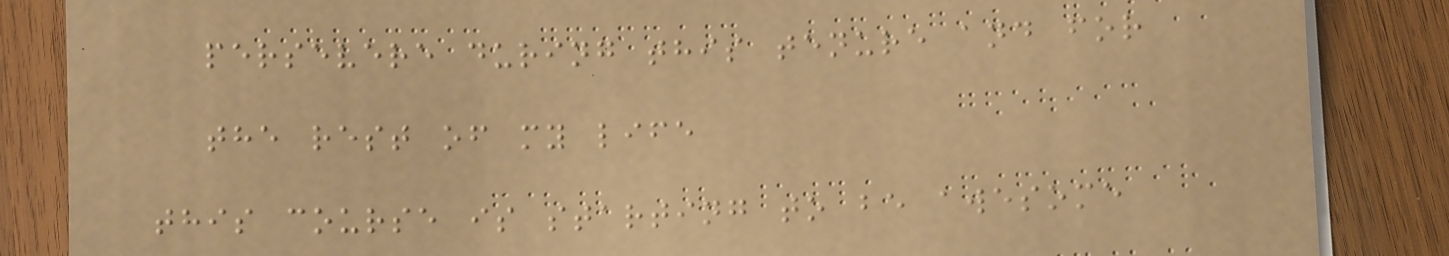persevere during this tenure and for
the rest of my life
this course is starting to be awesome
